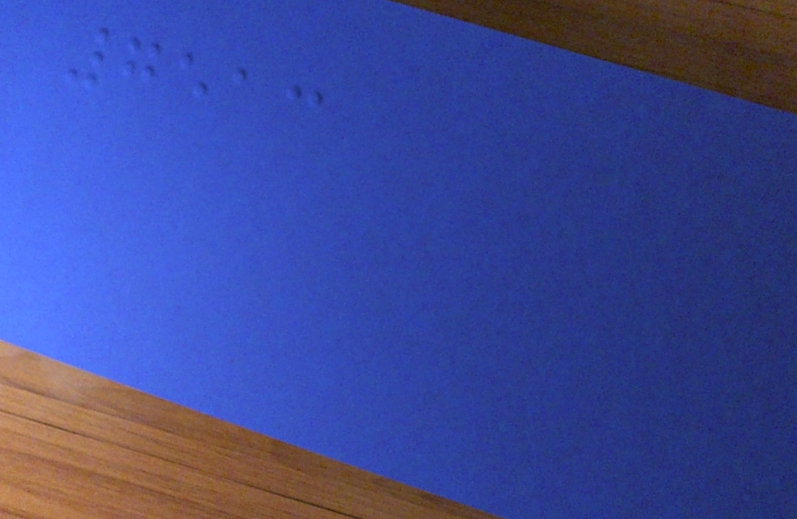7513
